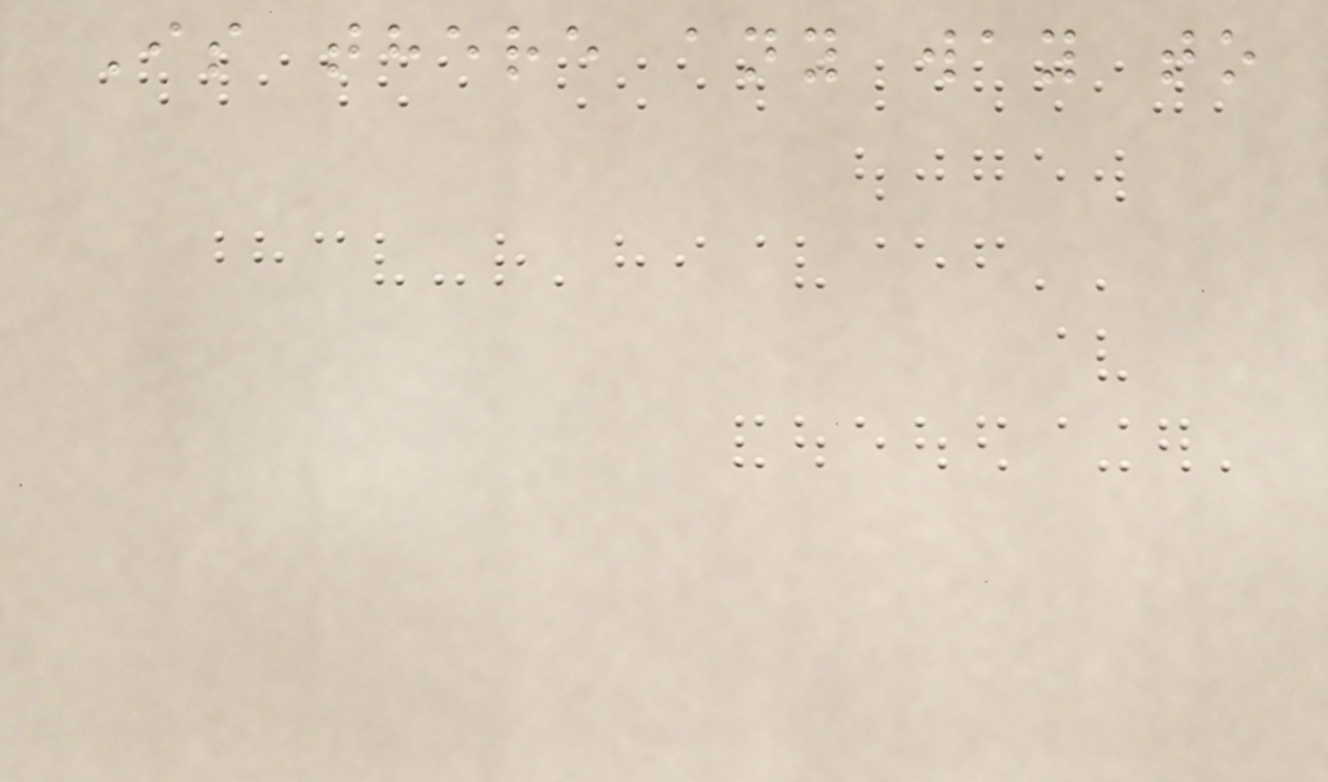Is there any way to
